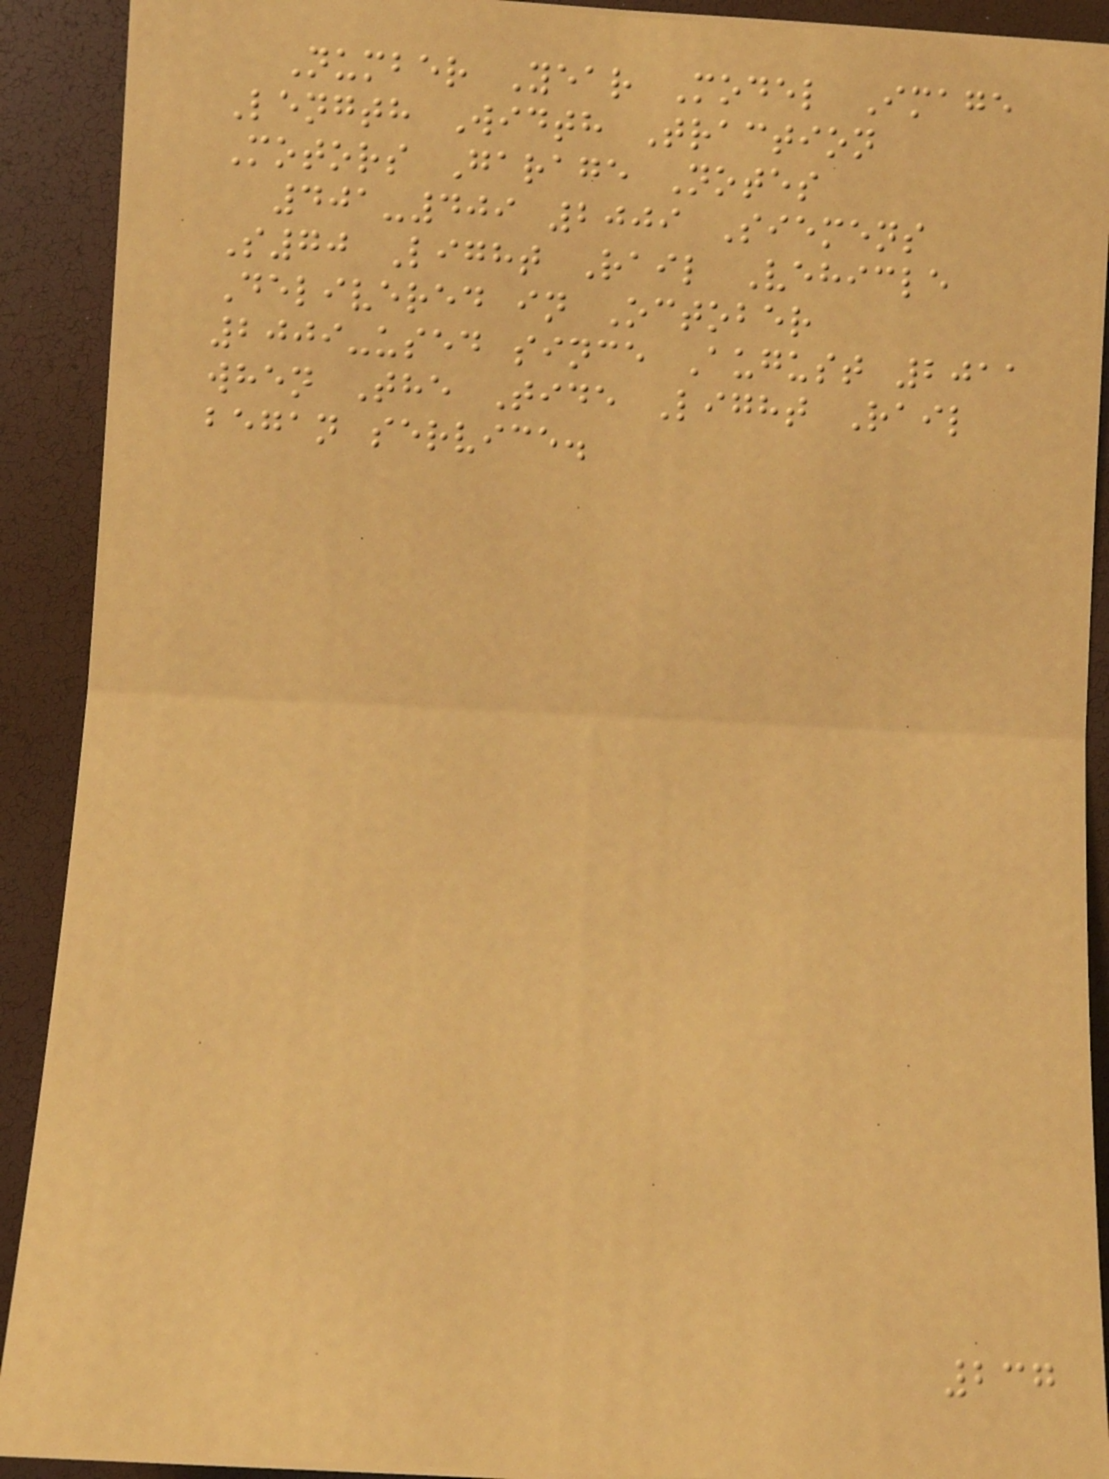Number Year Model Image
Length Width Traction
Motors Garage Notes
401-409 2009 Siemens
S70 Light Rail Vehicle
Delivered in October
2009-used since August 2011
when The Tide Light Rail
began service.
237
